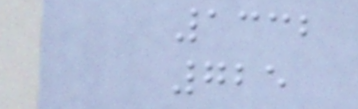1332
725
